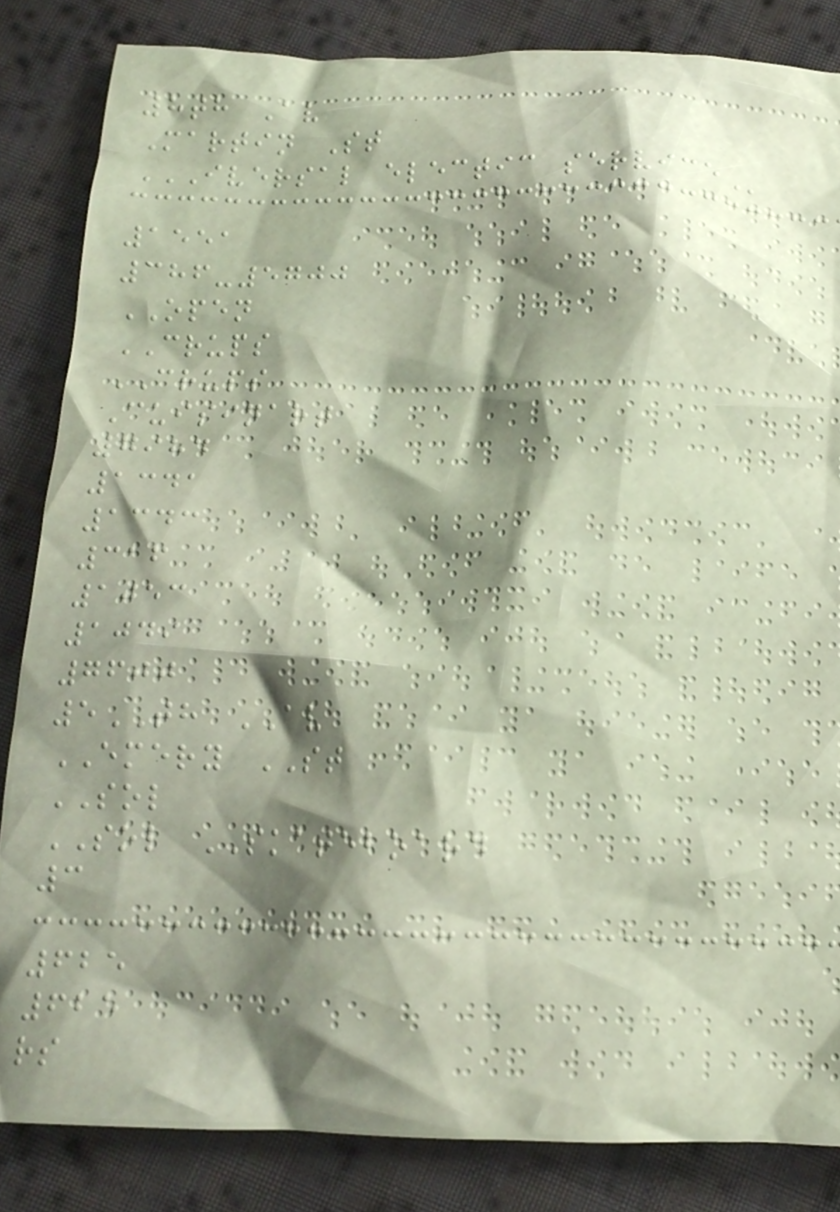8th Av
Martin St
IVERSAL ELECTIC SERVICE
1551
386-5700
OPEN
CRUPS
CRUPS
Cuisinart
7984
1341
1343
316
1053
1049
7600
5TH AV
EMERY ST
SOL
SOL SKATEBOARD
3
625
625
rs
